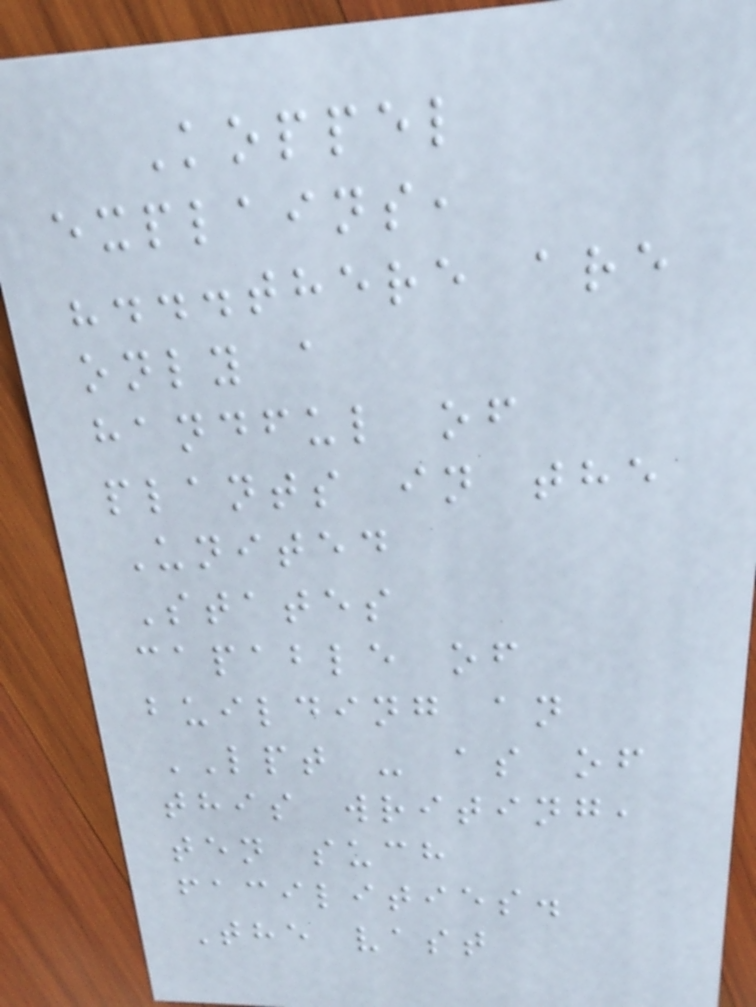Koppel
explains,
"...there are
only a
handful of
plants in the
United
States
capable of
building an
LPT - as of
this writing,
ten such
facilities.
The vast
